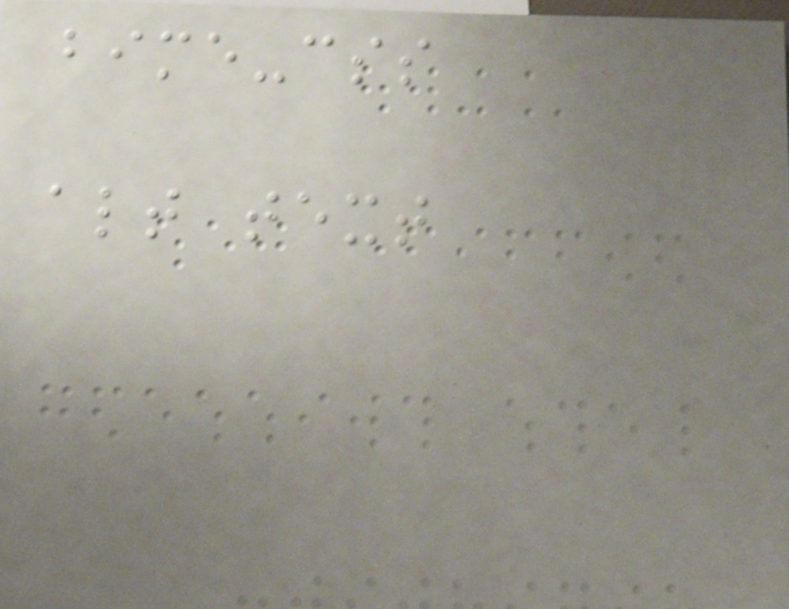bime-css
alt text
